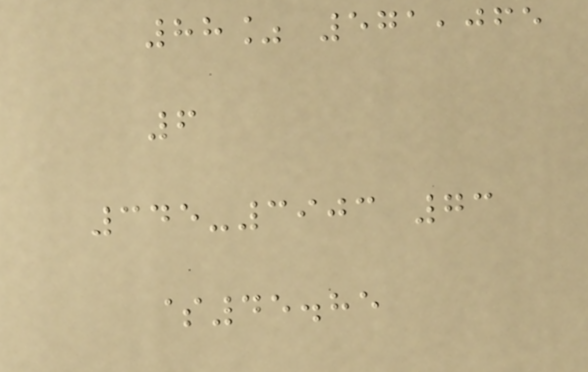88% 571,065
6
345-3903 73
$45.85
